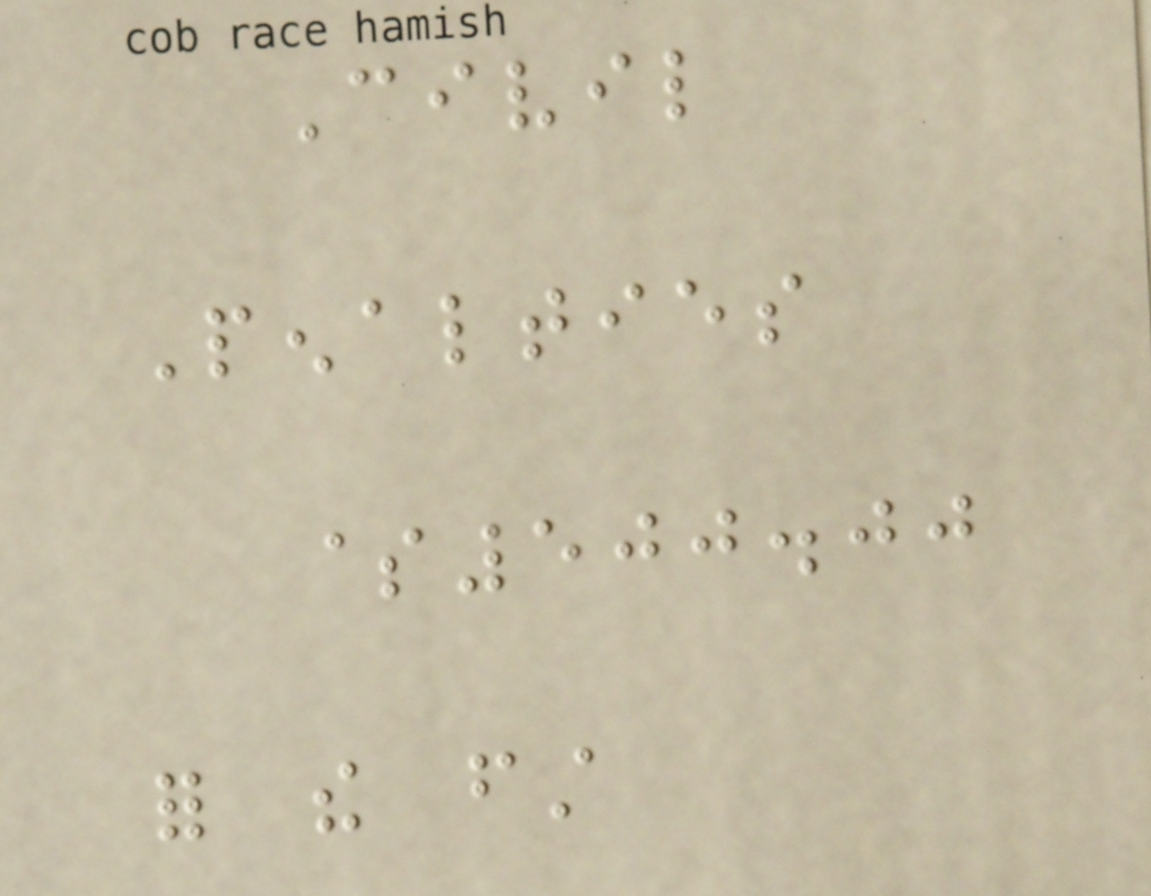Civil
Penalties
$500.00
for the first
